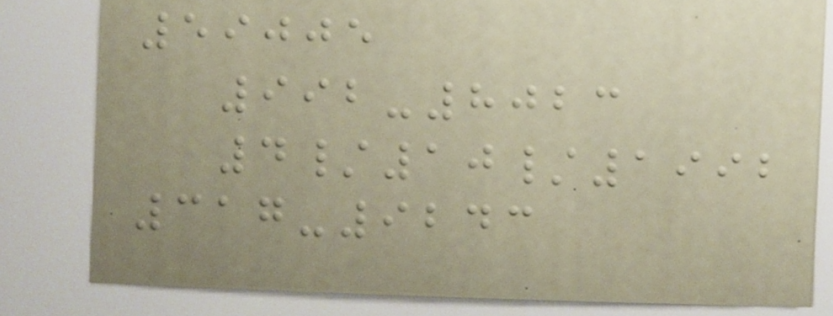59005
992-8023
4/10/1992
317-9243
